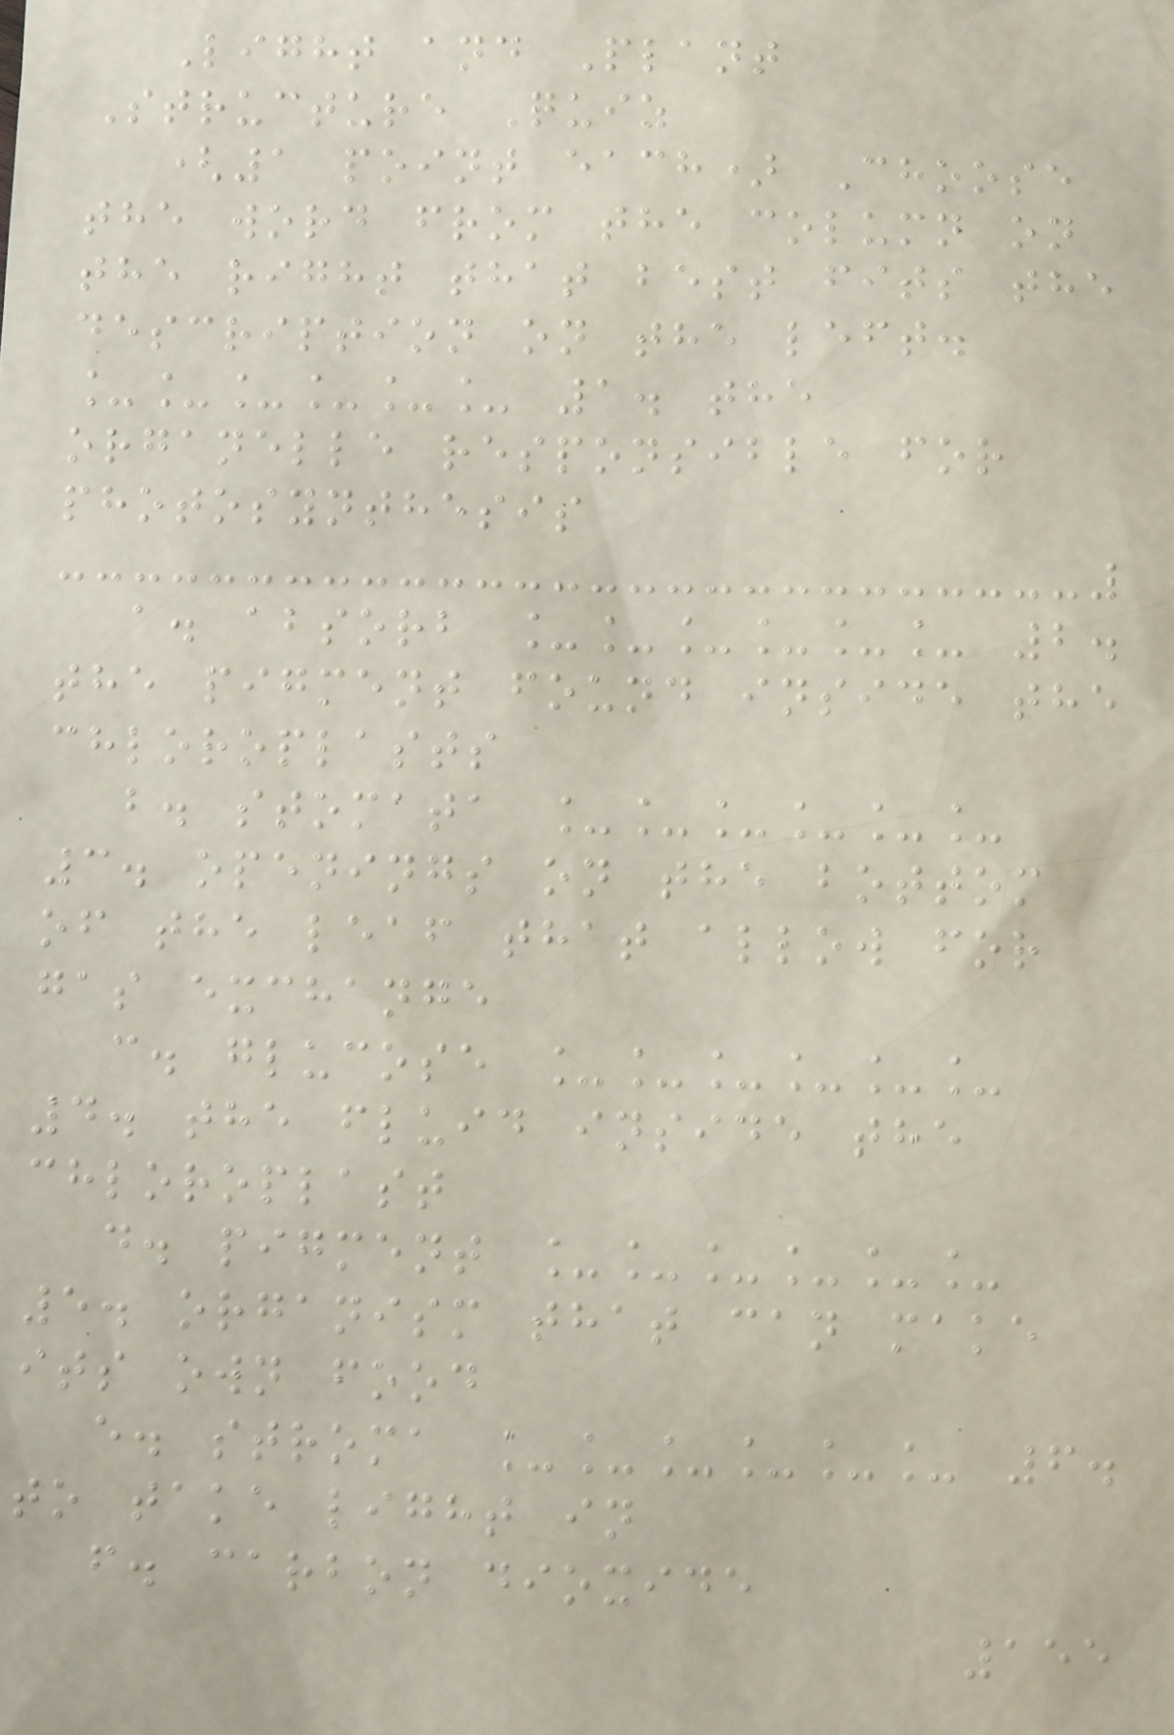Light and Plant
Structure Quiz
(1 point each) Choose
the word from the column on
the right that best fits the
description on the left.
______ 1. the
organelle responsible for
photosynthesis
a. absorb ______ 2.
the pigment found inside the
chloroplasts
b. stomata ______
3. openings on the bottom
of the leaf that allow for
gas exchange
c. glucose ______
4. the fluid inside the
chloroplast
d. pigment ______
5. organism that can make
its own food
e. stroma ______ 6.
to take light in
f. carbon dioxide
155
